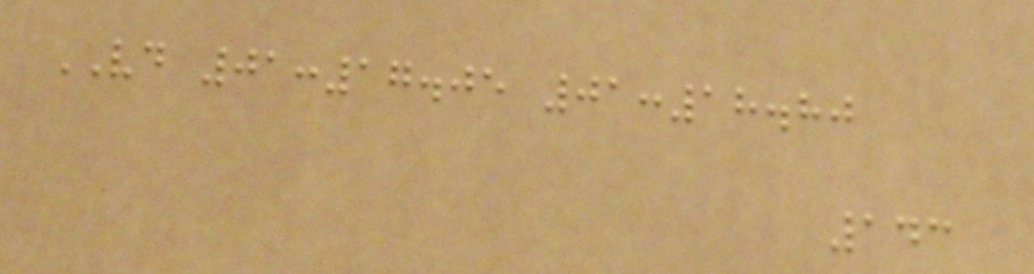VD 01:17.05 01:18.80
143
